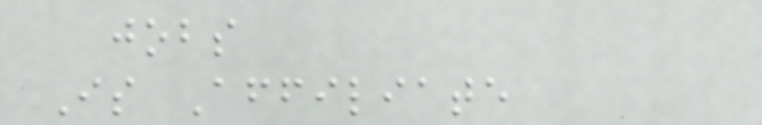jobs
Is Affiliate
